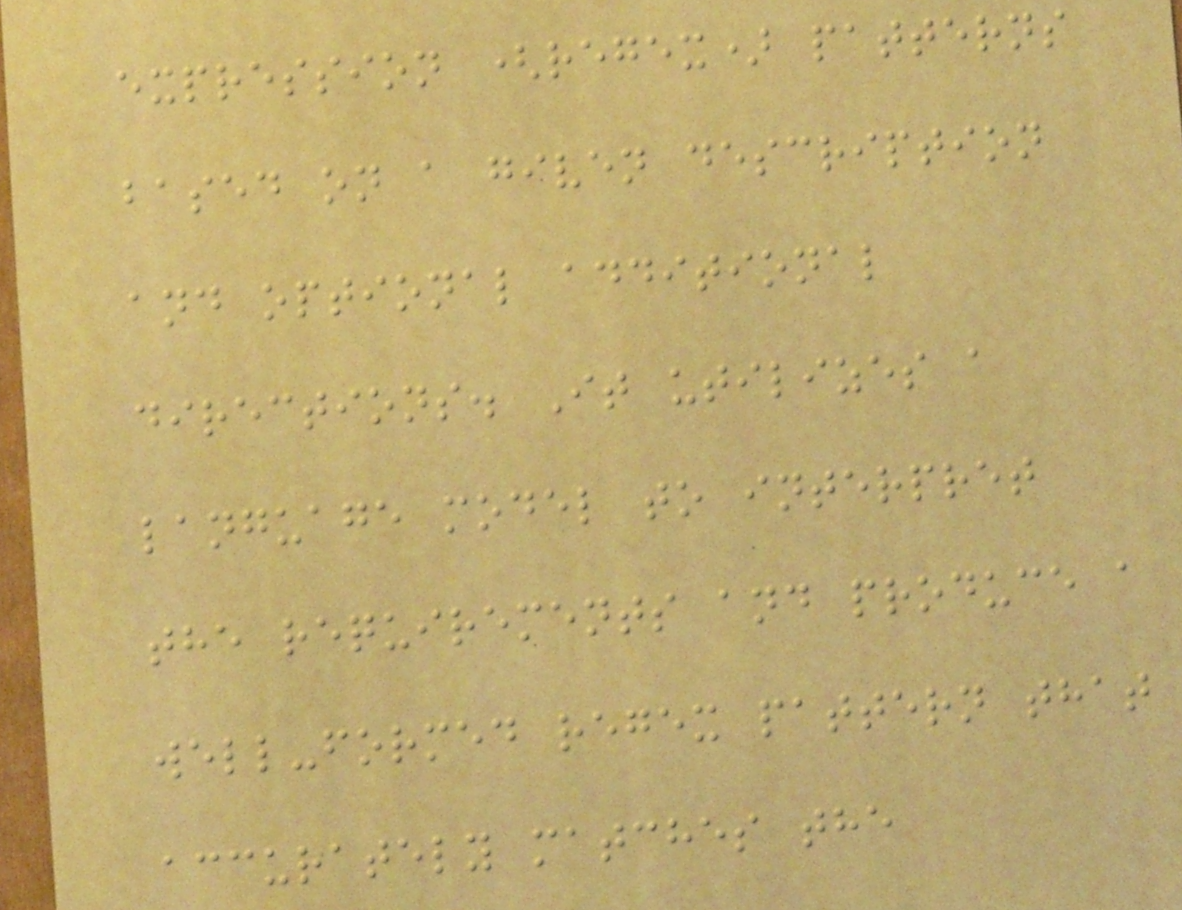expression (regex) patterns
based on a given description
and optional additional
directions. It utilizes a
language model to interpret
the requirements and produce a
well-formed regex pattern that
accurately matches the
